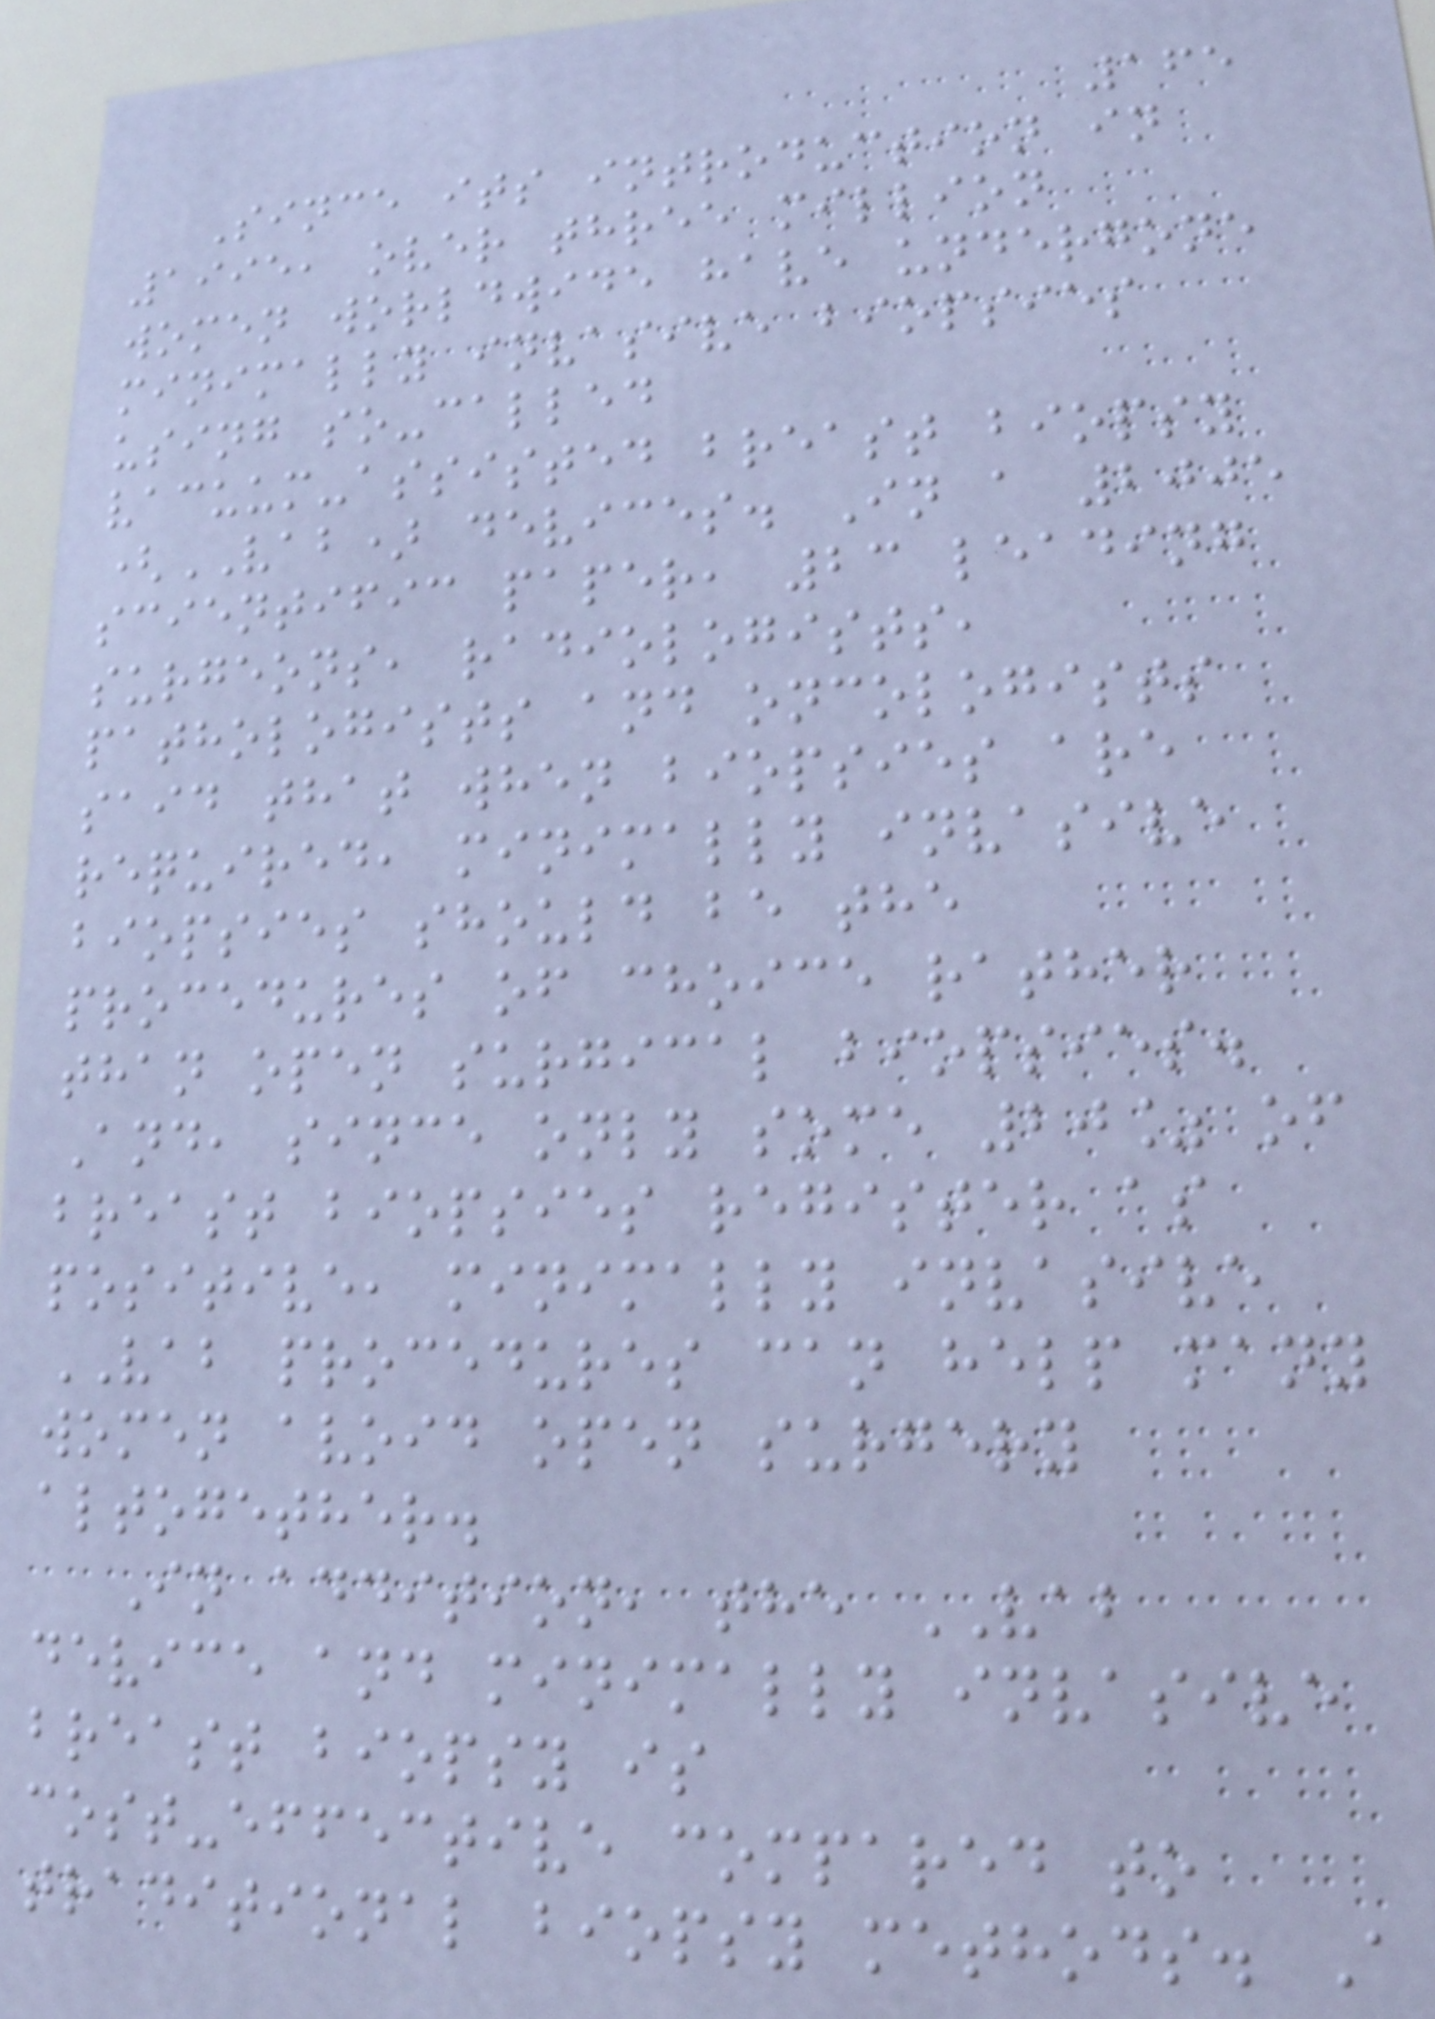165
Since its introduction in
1995, over three million
women worldwide have undergone
minimally invasive biopsies
using so-called
vacuum-assisted breast biopsy
(VAB) devices. In a 2005
scientific paper, 23 leading
surgeons, radiologists,
pathologists and oncologists
said that when biopsies are
required, minimally invasive
biopsies should be the
procedures of choice rather
than open surgical biopsies.
And, since only some 20% of
breast biopsies register as
positive, minimally invasive
VAB procedures can help many
women avoid open surgery
altogether.
In addition, the VAB
device and minimally invasive
breast biopsy is
cost-effective compared to
traditional biopsy methods. A
